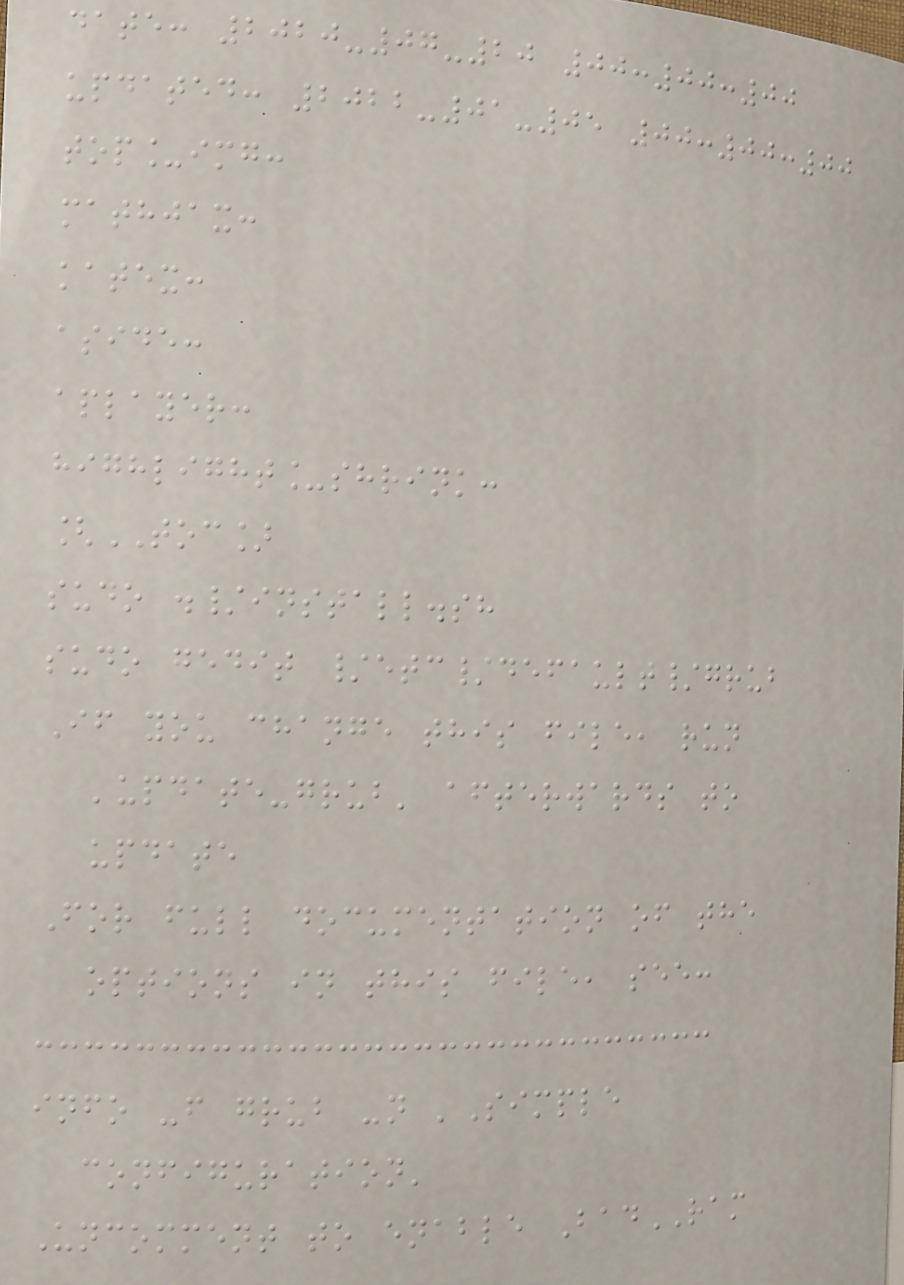date: 2020-07-20 00:00:00
updated: 2022-01-05 00:00:00
top_img:
mathjax:
katex:
aside:
aplayer:
highlight_shrink:
[TOC]
sudo ./install.sh
sudo gedit /etc/default/grub
If you change this file, run
'update-grub' afterwards to
update
For full documentation of the
options in this file, see:
info -f grub -n 'Simple
configuration'
Uncomment to enable BadRAM
